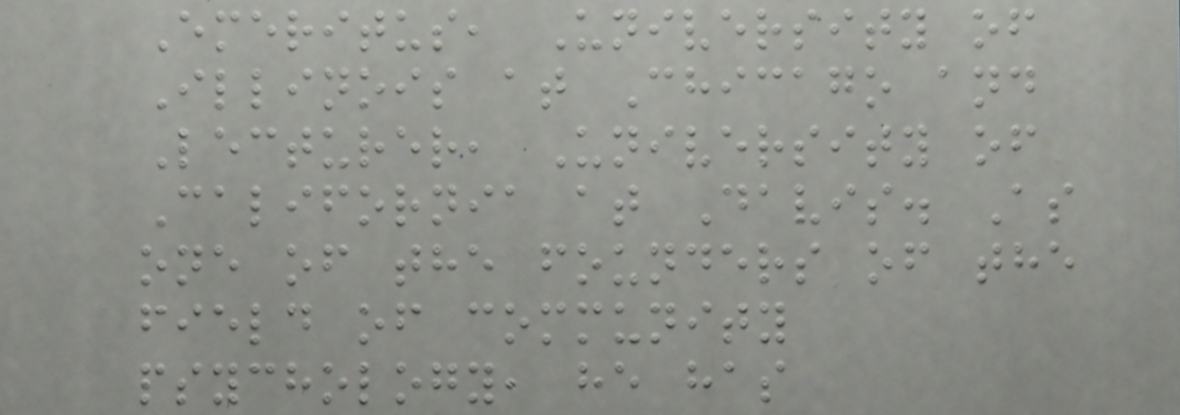Emeritus, University of
Illinois at Chicago and
Lecturer, University of
California at Davis. As
one of the founders of the
field of community
psychology, he has
